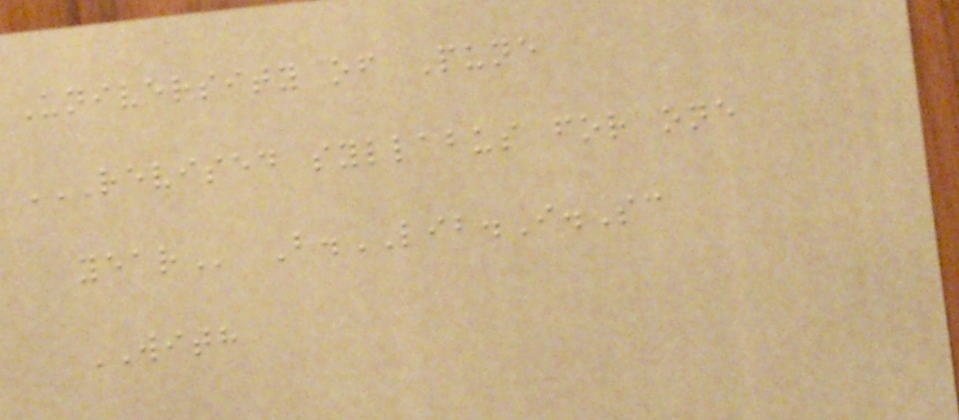University of Pune
REVISED SYLLABUS FOR ONE
YEAR B.LIB.I.Sc
WITH
